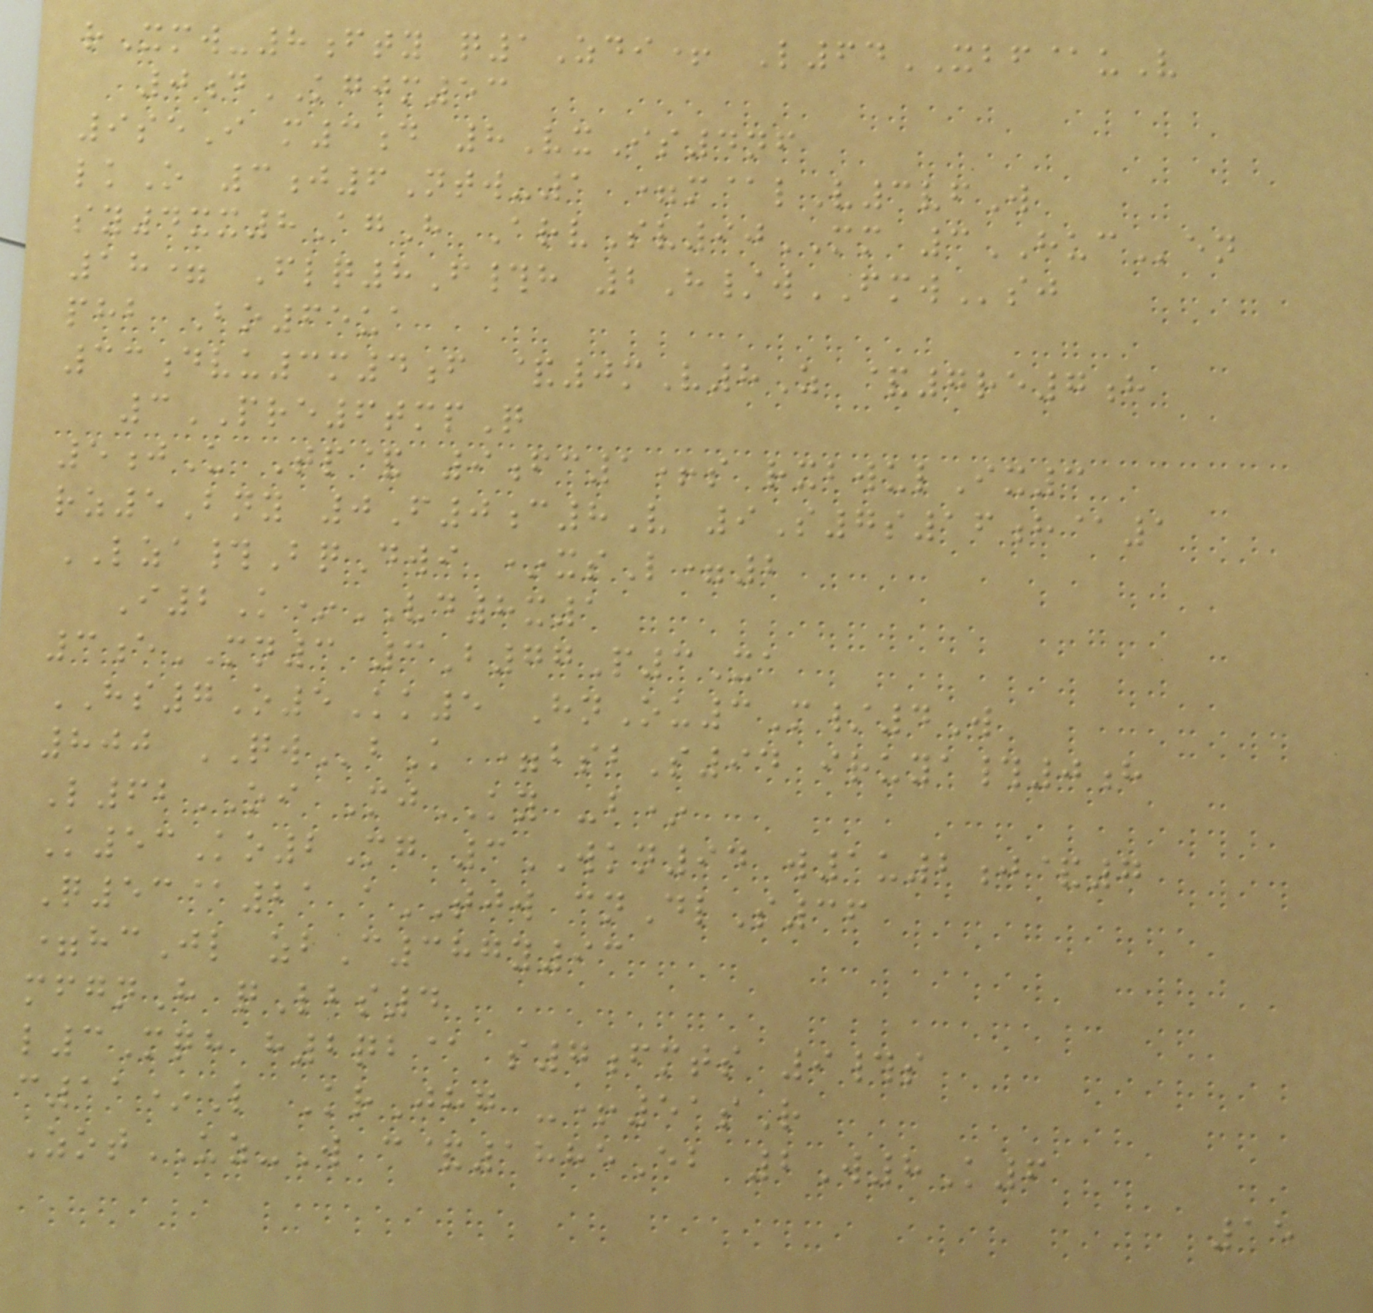rXmw-8fty q1Zdi+ L64XBF@uV
0dKGJM53
9seI m3d 8VxIs4nf
lkO 3j6Ntw-1 =m@lV3vfW
sy4xx8AgH ArvSv90MM 3HUCen
18= Flq8F#h 2H/wFMWsj
phb Bo65ua
33dvu3m4f &0mV8Z &7re7h
3PRE6tmpQ
5jU Tp& 9fc1+s rxbwulIx3
rz5Bny 0F0c8V 9S7s16h@1
LZA#BqDwi *xsL=2
I2K*VD8x1
3eMN3 3B77P3Xa
HS7O5Kk5 HnOu3M/4W
800 QWbK =bsbS94 iruya#0h
L62OI MjKY -b*
K53Ko2Mg 3WKN94 w1u2j&7
Q53@21 aTJW cnDlS36
=hcJl zbC387y93
mfgnH qLbs4
l3Mqh h2qb@ s7fmts 9#s
c11*L KrJhg -+51sR
ZotUZ-W c&1885Eb 2W8K6
15
